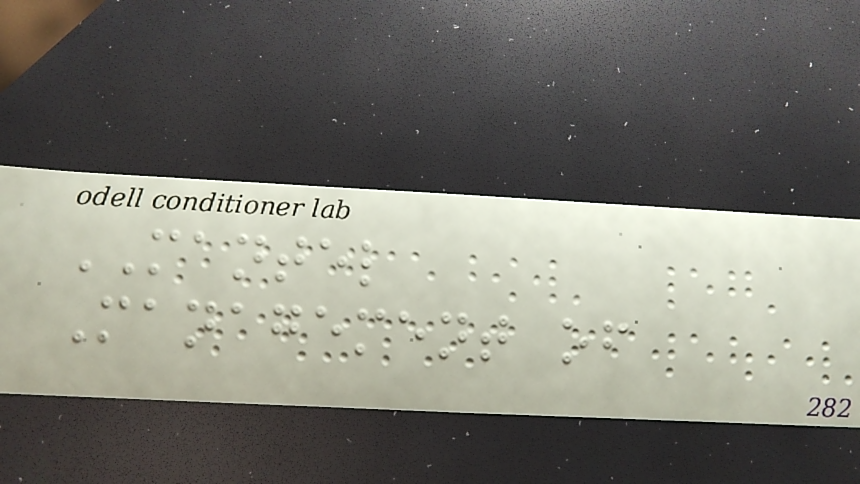MANTEL
Management of
